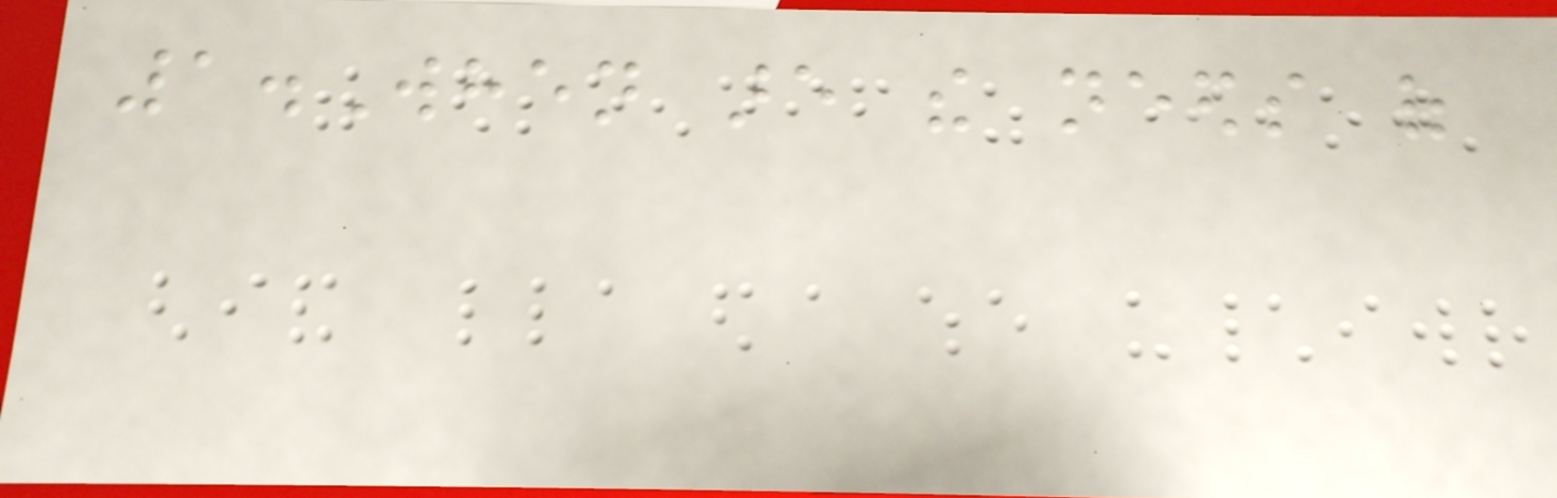1.When are the needs of
